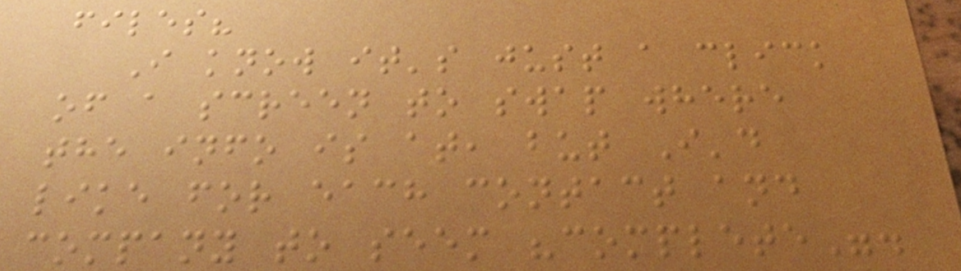files?
I know it's just a click
of a screen to swap where
the info is at, but I'd
like for each contact and
company to seem "complete".
